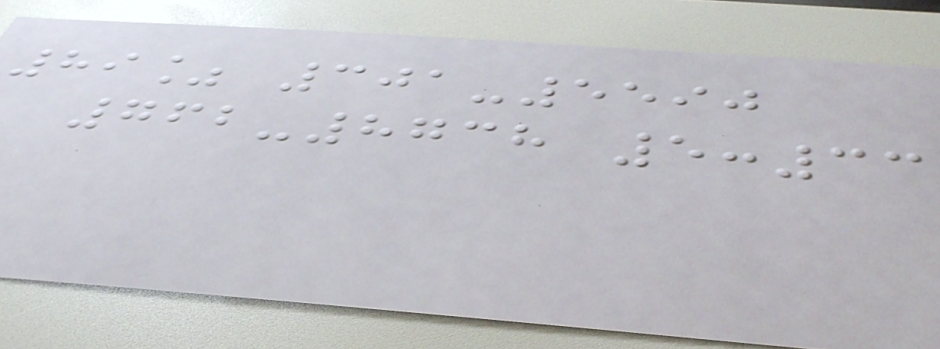89% 301-5590
762-8738 5:33
